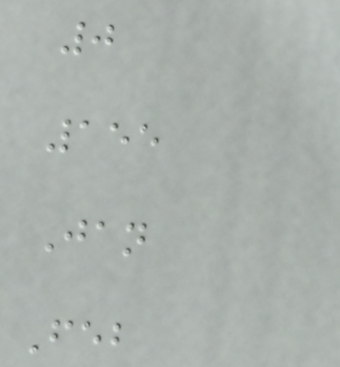0
155
Jan
Feb
